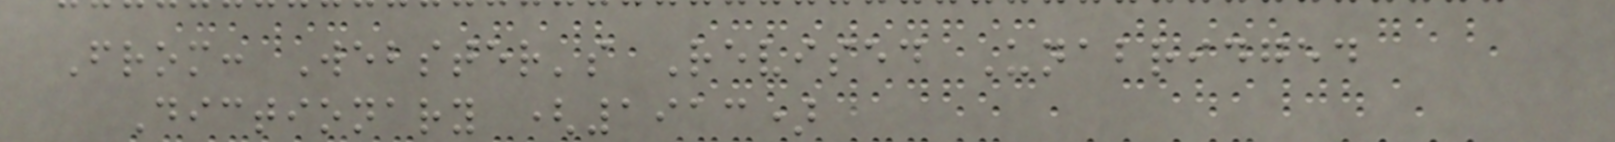From: Webster's Revised Unabridged
Dictionary (1913)
